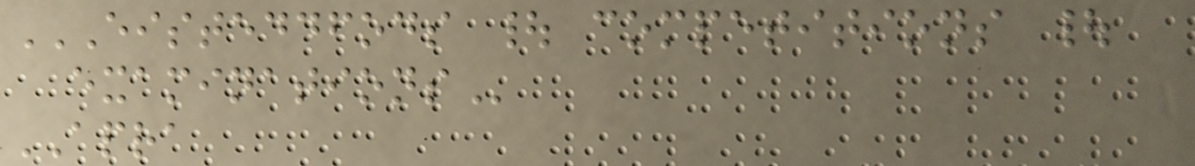EISTEDDFODS | COMPETITIONS |
EXAMINATIONS
APRA
